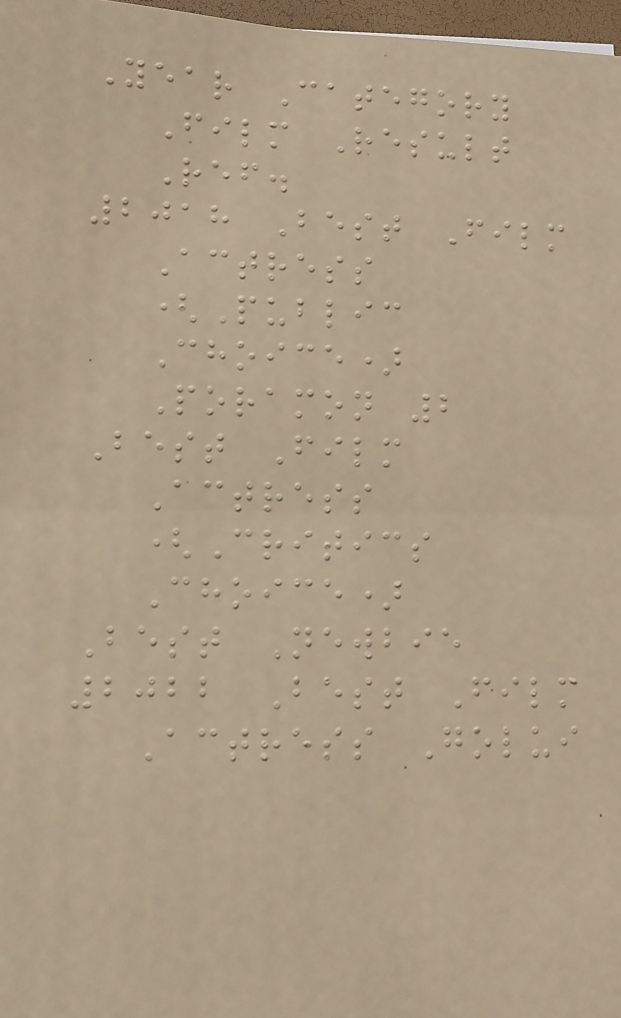Year Category
Film Result
Ref.
2018 Best Film
Actress
(Public
Choice)
Poramon 2
Best Film
Actress
(Critics
Choice)
Best Newbie
2022 Best Film
Actress Golui
